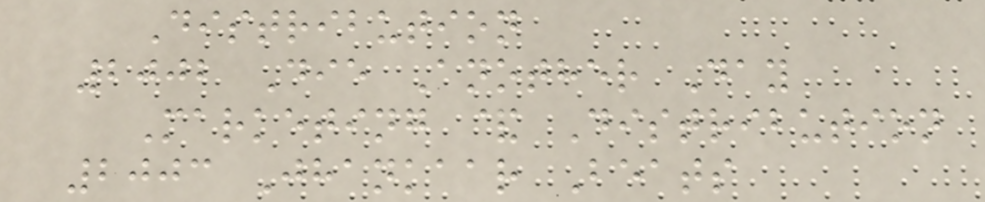Distribution
2002 Die Another Day
Marketing & Distribution
2003 Jhankaar Beats
